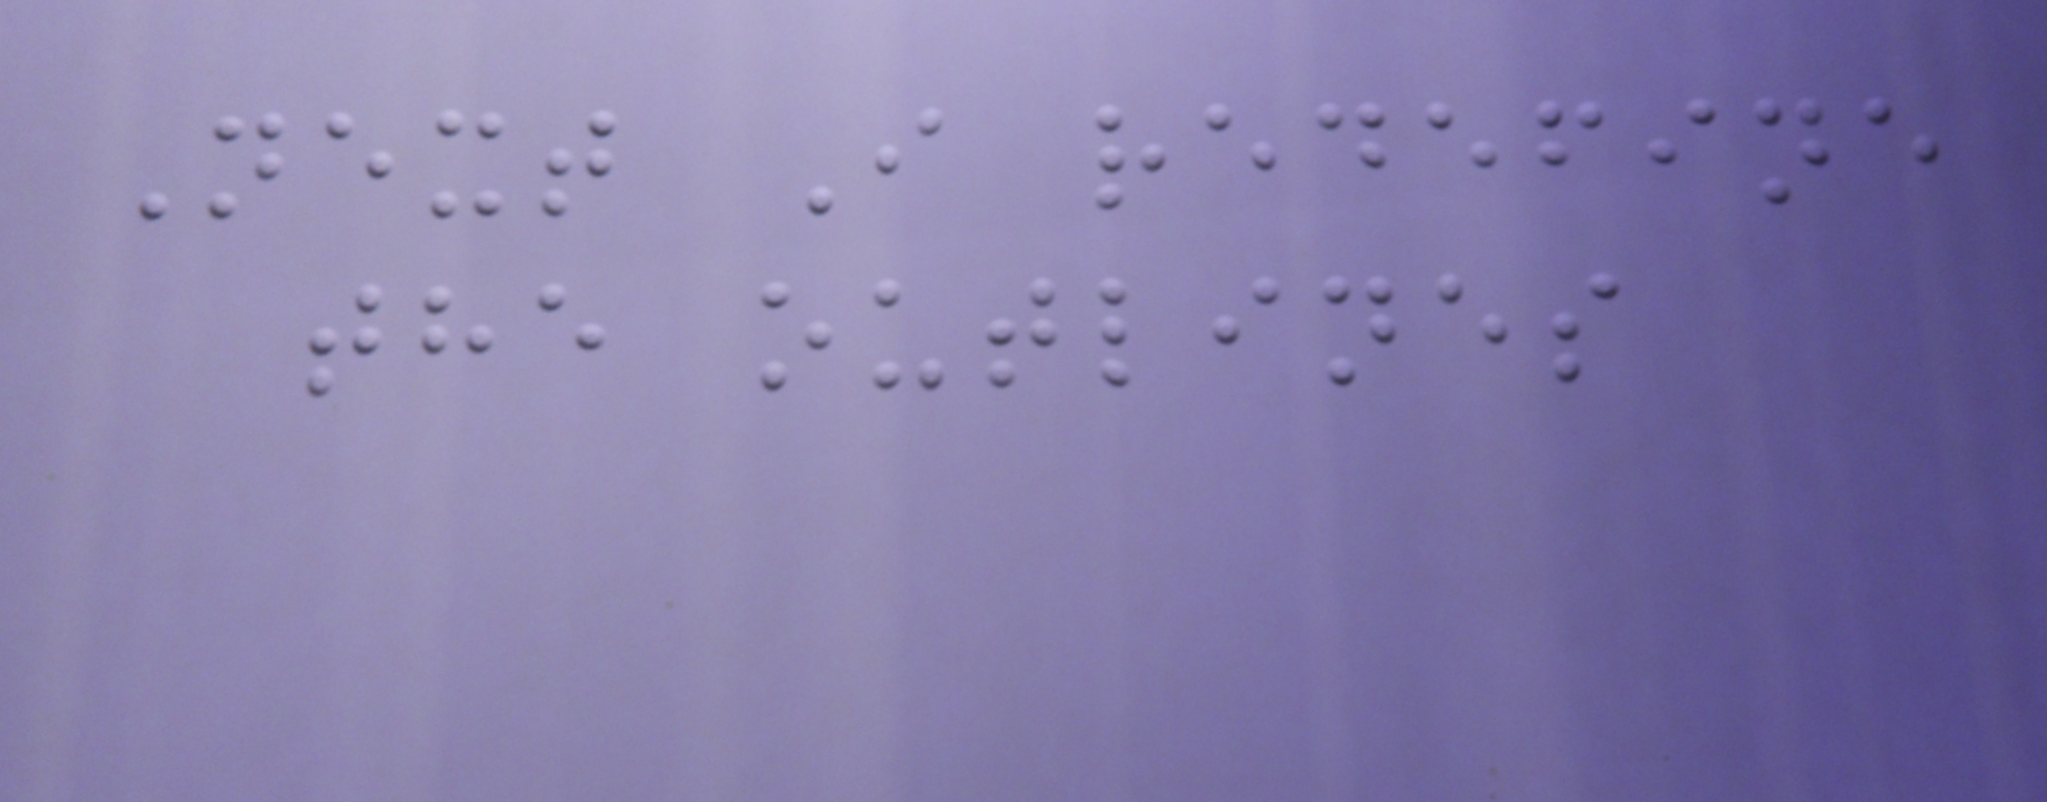Next I redefine
the outlines
